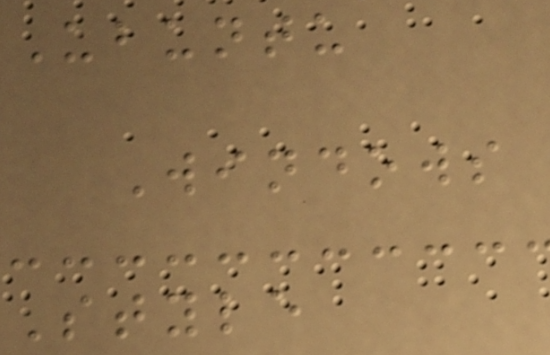Ubuntu
Windows
Style
